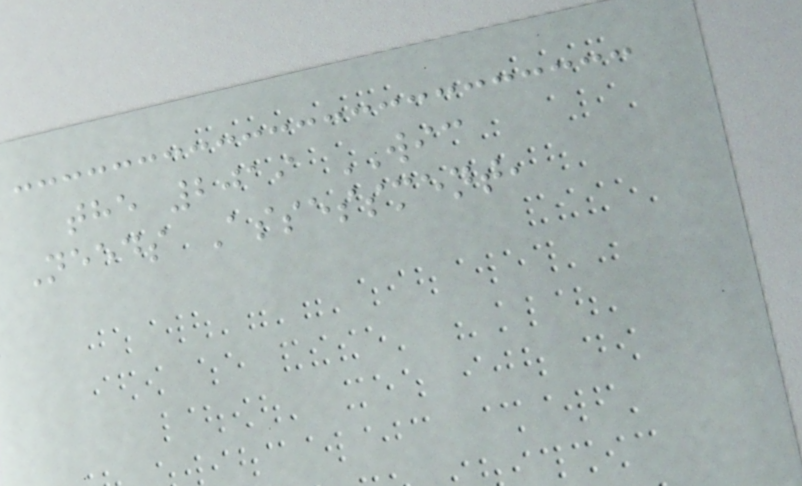the 2019 WIC
Needs Assessment,
